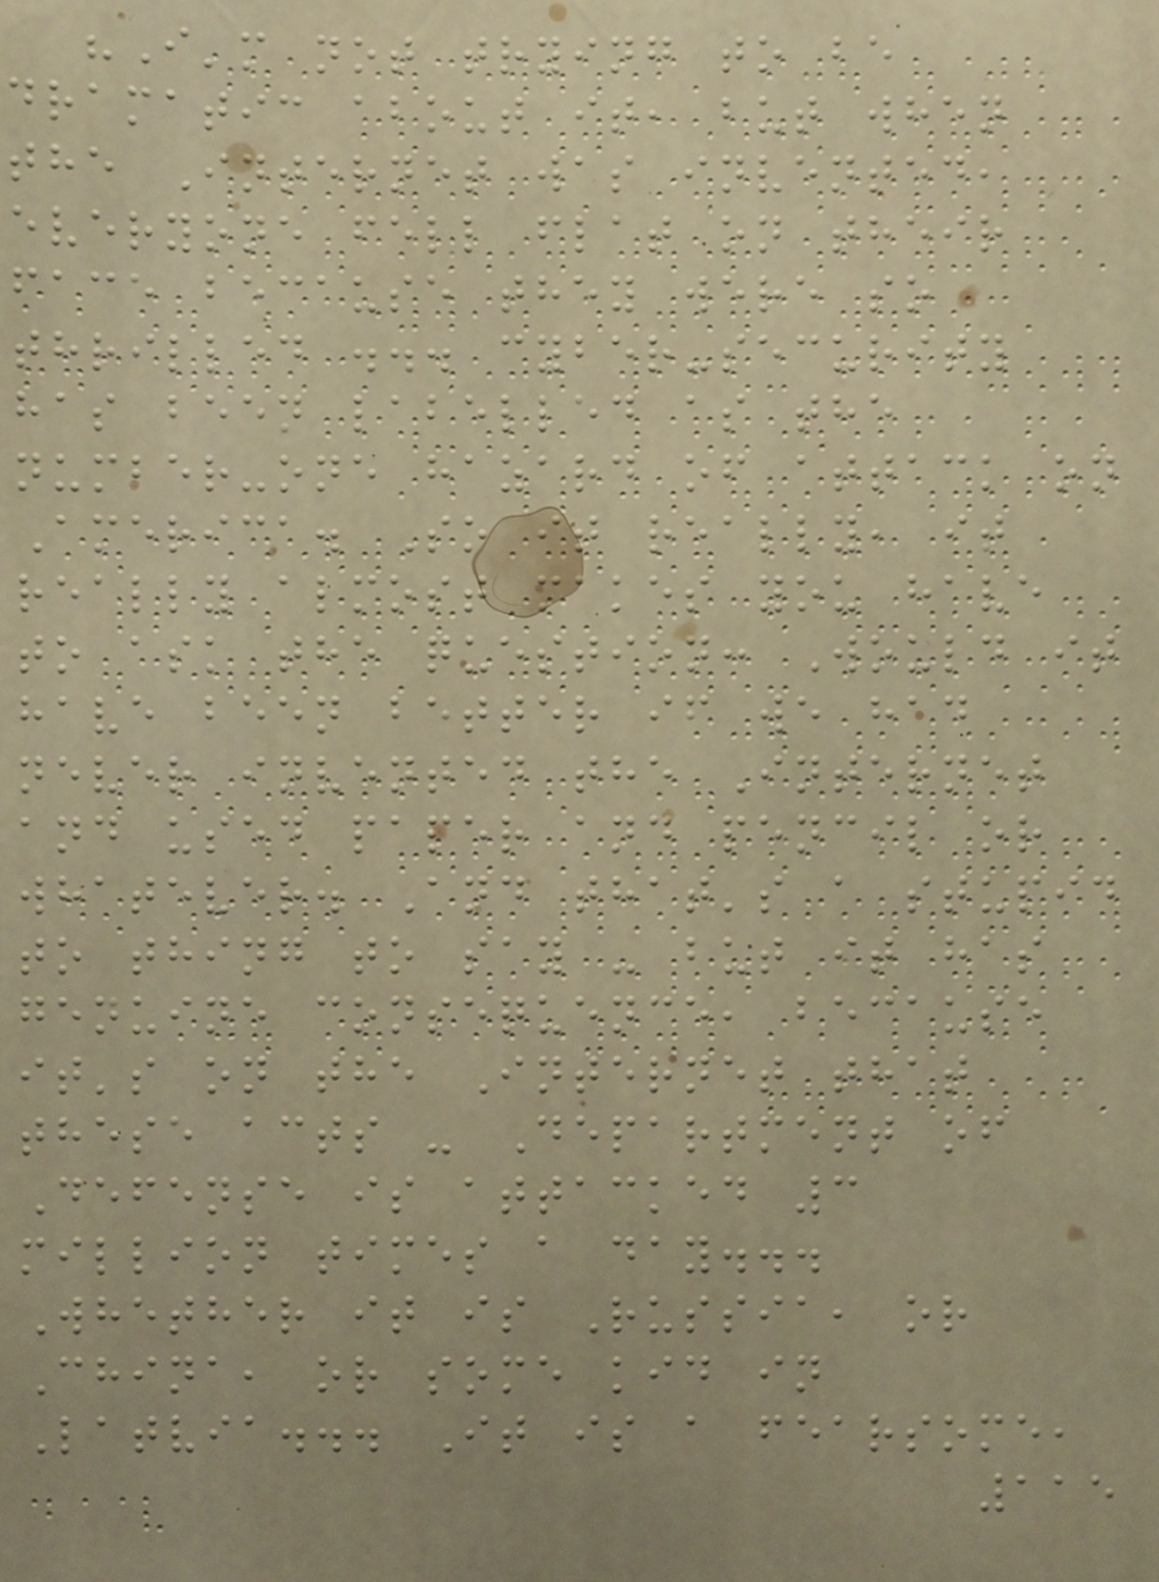"I'm not trying to be
dramatic about it, but when
the Internet was invented,
everyone fell flat on their
face because they were so
thrilled ... cyber-security
has been labelled as the
number-one hazard of attack on
America. So it really, it
really almost makes you have
to ask the question: Would it
have been better if we had
never invented the Internet
and used paper and pencil or
whatever. And that's a stupid
to thing to say - but it has
genuine consequence, because
it's on the Internet that
these acts - Department of
Defense is attacked 3
million times a day...
Whether it is Russia, or
China, or some kid in
Latvia... It is a fearsome,
115
